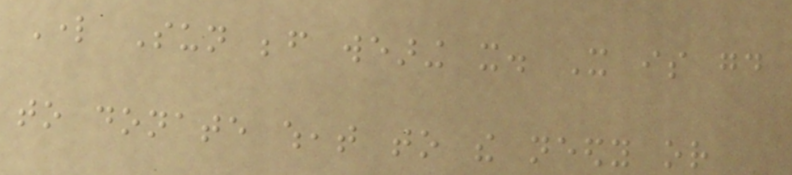Lord Sun before wearing it. It is good
to donate wheat to the needy or
